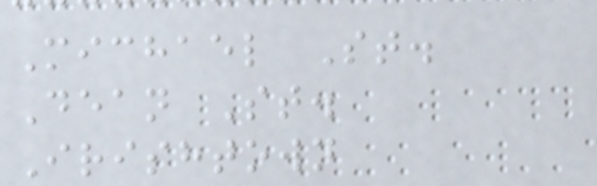Michael St.
Dean St.
Irishtown
